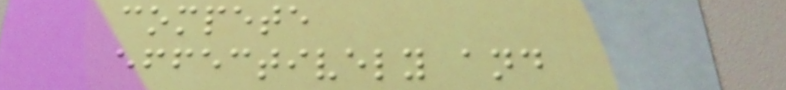compete
effectively and
